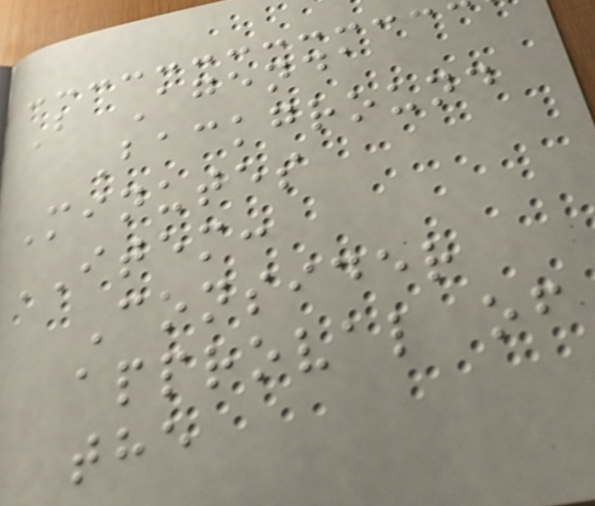B Agenda
Background
Minutes
ITEM:
Consider
approval of
the
